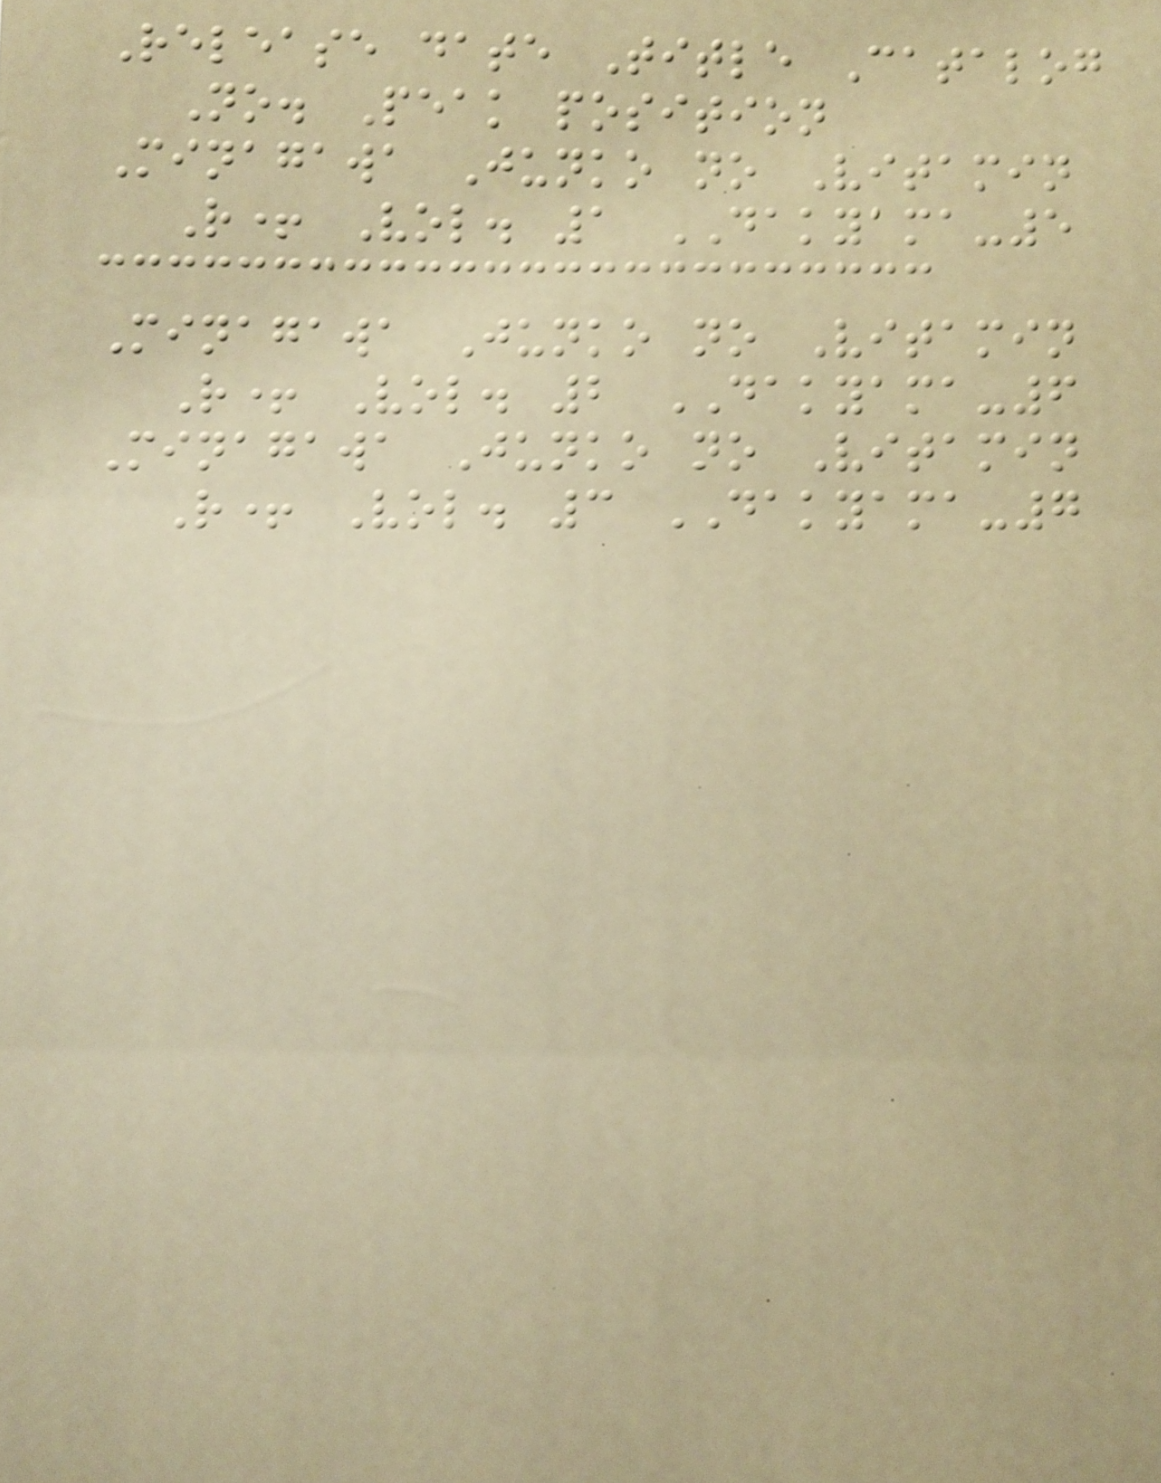Release date Title Catalog
No. Peak position
Minagawa Junko no Vitamin
R+ Vol. 1 DAKYAMA-5
Minagawa Junko no Vitamin
R+ Vol. 2 DAKYAMA-6
Minagawa Junko no Vitamin
R+ Vol. 3 DAKYAMA-7
